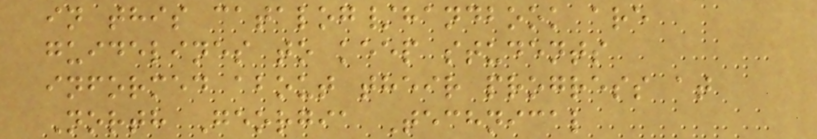in this catalog/handbook are
guidelines to keep students
informed about their progress at
North Georgia Technical
